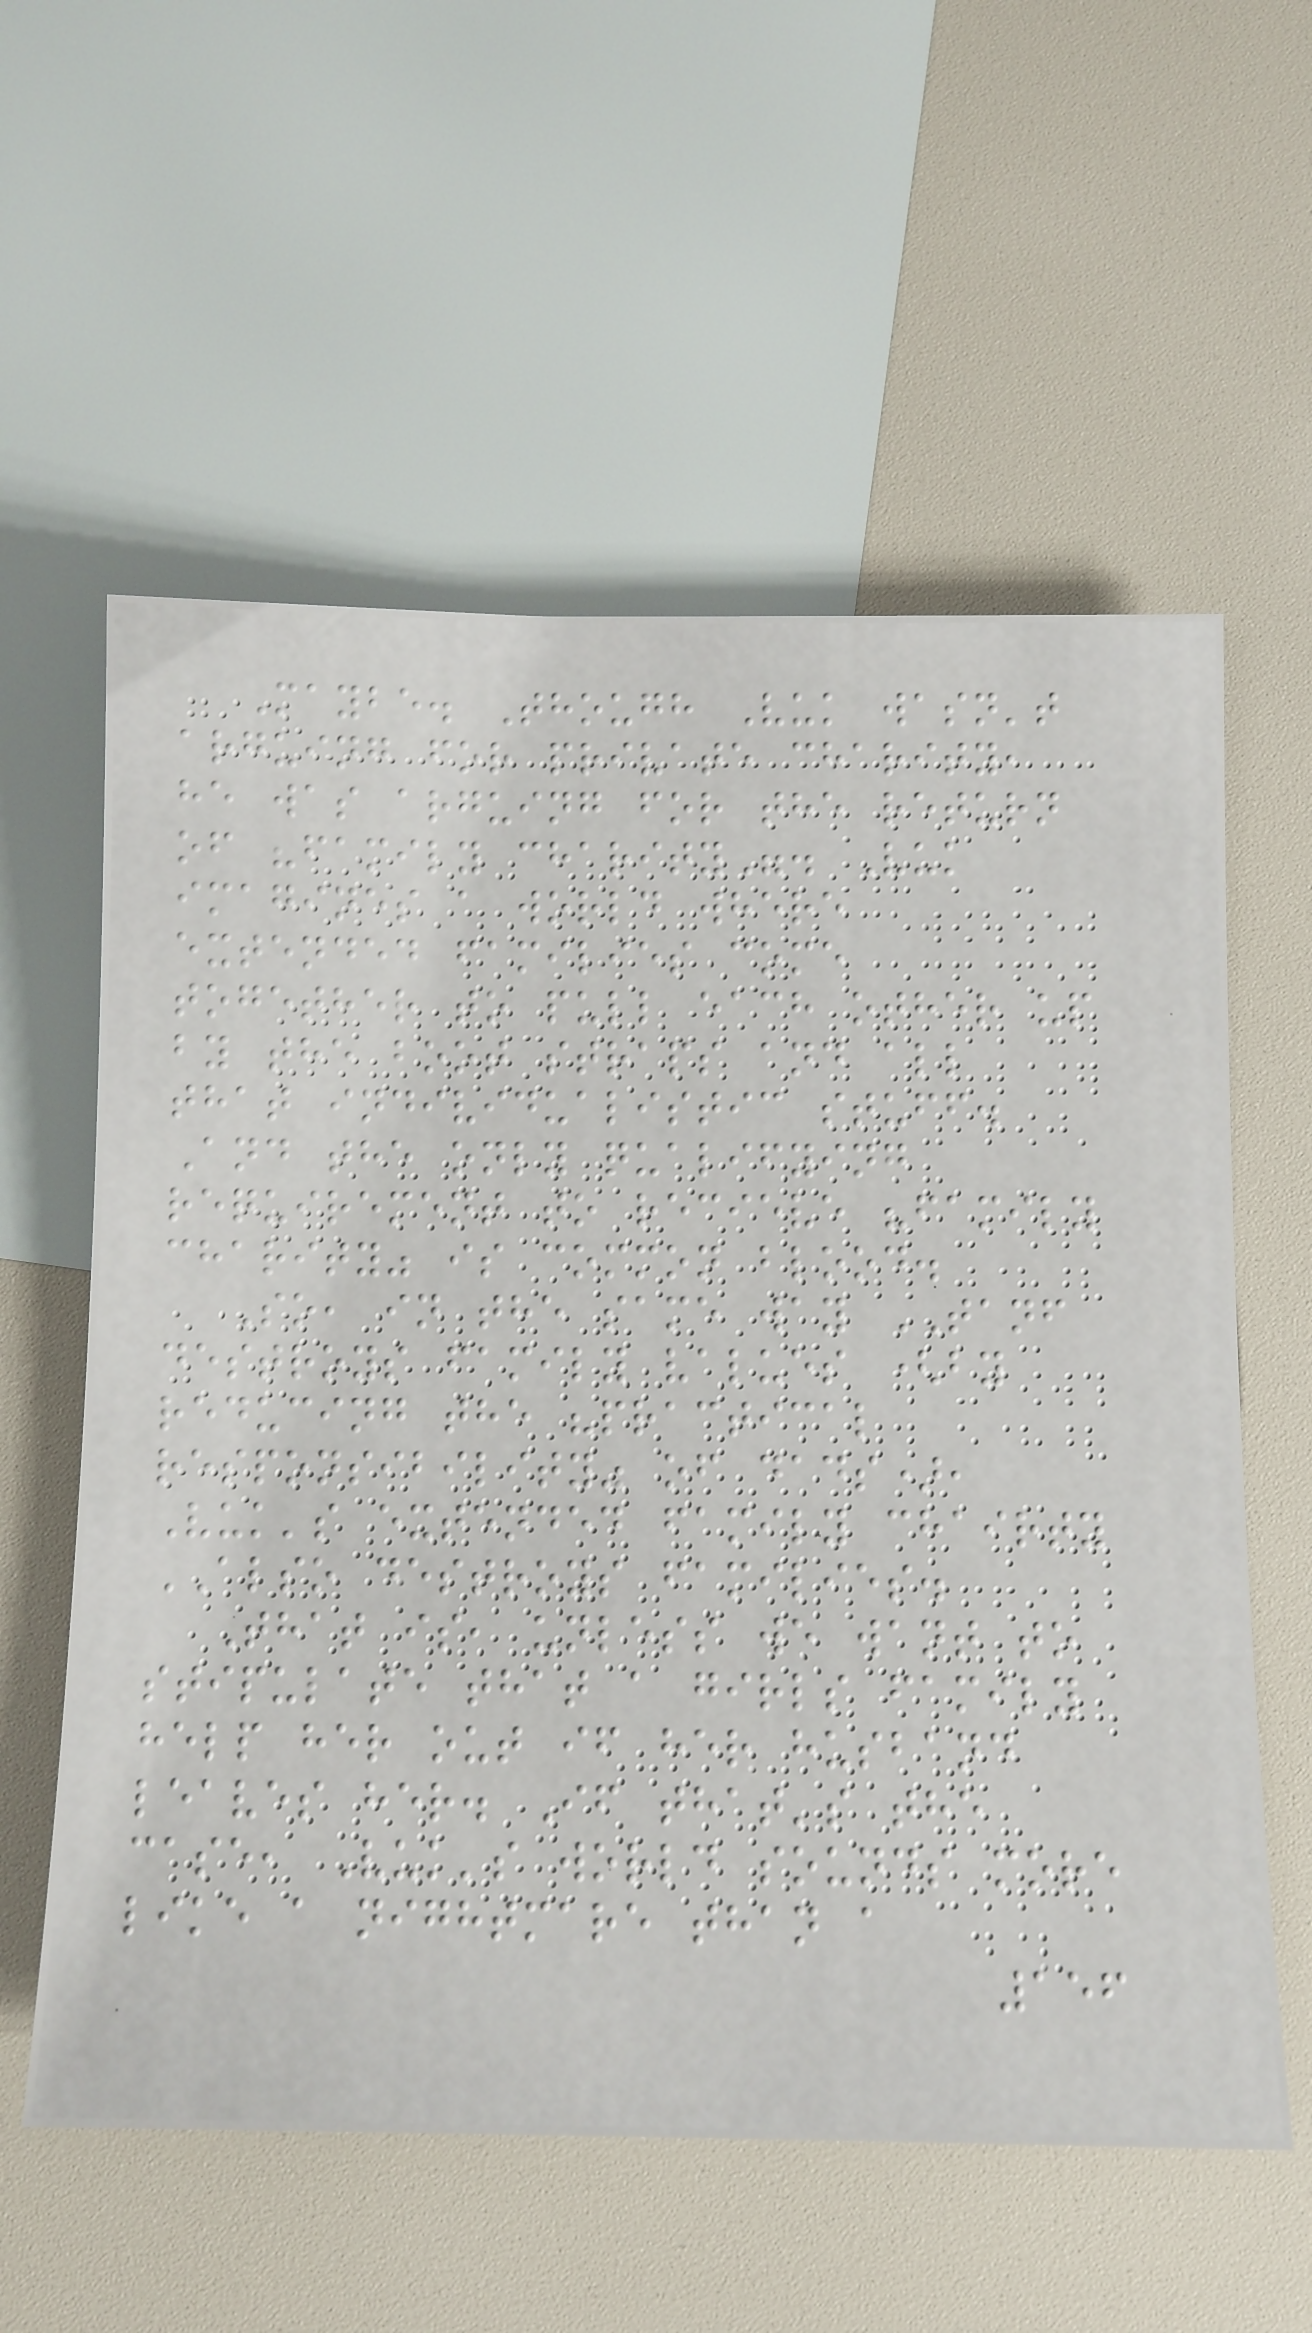Maybe. Though Vuk wasn't
arguing for private charity,
he was arguing for the return
of "family charity". Vuk
imagines a world where
extended families come
together to pull each other up
by the boot straps and all
that individualistic stuff.
And the only qualifying
requirement to recieve "family
charity" is common blood.
So, in the same way TANF
destroys family values (by
reducing the "practical
responsibility" of dads),
Vuk's extended family chairty
ALSO destroys families.
That is, unless we want to
stipulate that a girls family
help her out if her husband
leaves her. If that's the
case, Vuk's world sounds more
like a nightmare than a
156
